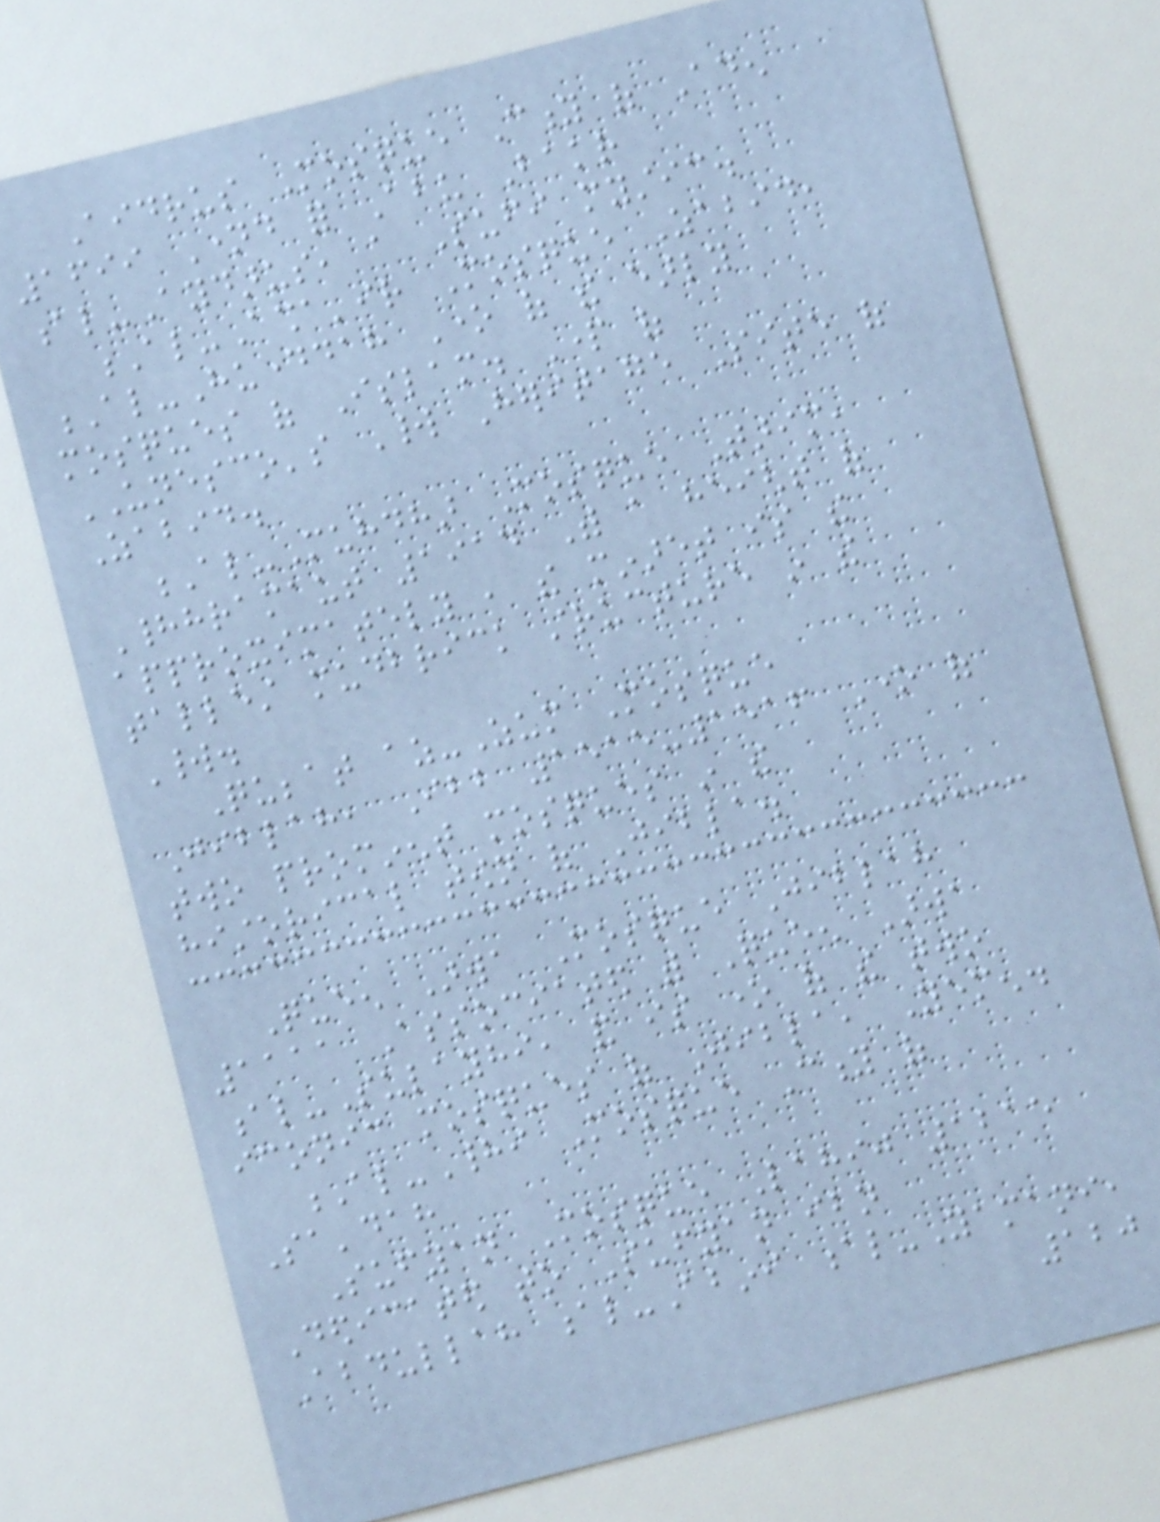Aidrus Mosque City of Aden
1699 Named for Abu Bakr
al-Aydarus, a Sufi mystic.
Al-Asha'ir Mosque Zabid,
Al-Hudaydah One of the early
mosques of Islam. Part of
UNESCO's World Heritage Site of
Zabid.
Al-Muhdhar Mosque Tarim,
Hadhramaut 1914 With a height of
approximately , the minaret is the
tallest mudbrick structure in the
World.
Qubbat az-Zum Mosque
Jiblah, Ibb 1515-1516 One of
two prominent mosques in the
historical town of Jibla.
Queen Arwa Mosque Jiblah
1111 Associated with Queen Arwa
al-Sulayhi, and is one of the two
iconic mosques of Jibla, Yemen.
Al-Hadi Mosque City of
Sa'dah
Sufyan Mosque Lahij 1215
Dedicated to Sufyan ibn
Abdullah al-Abini al-Yamani,
120
